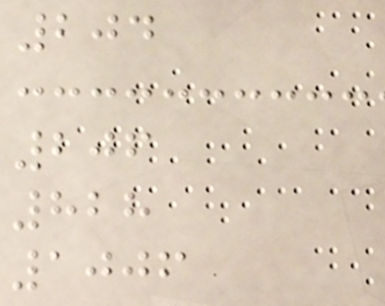204
206
828
1006
